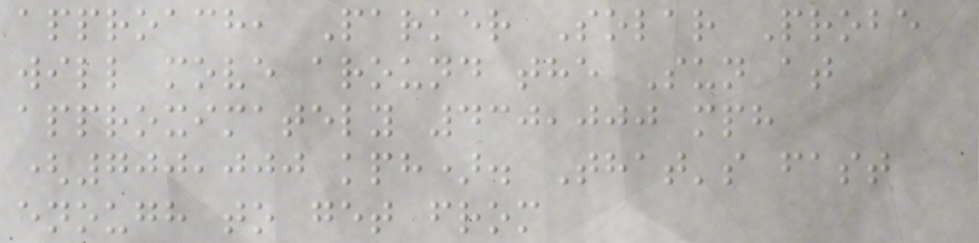approach, Parker Solar Probe
will move around the Sun at
approximately 430,000 mph
(700,000 kph). That's fast
enough to get from
